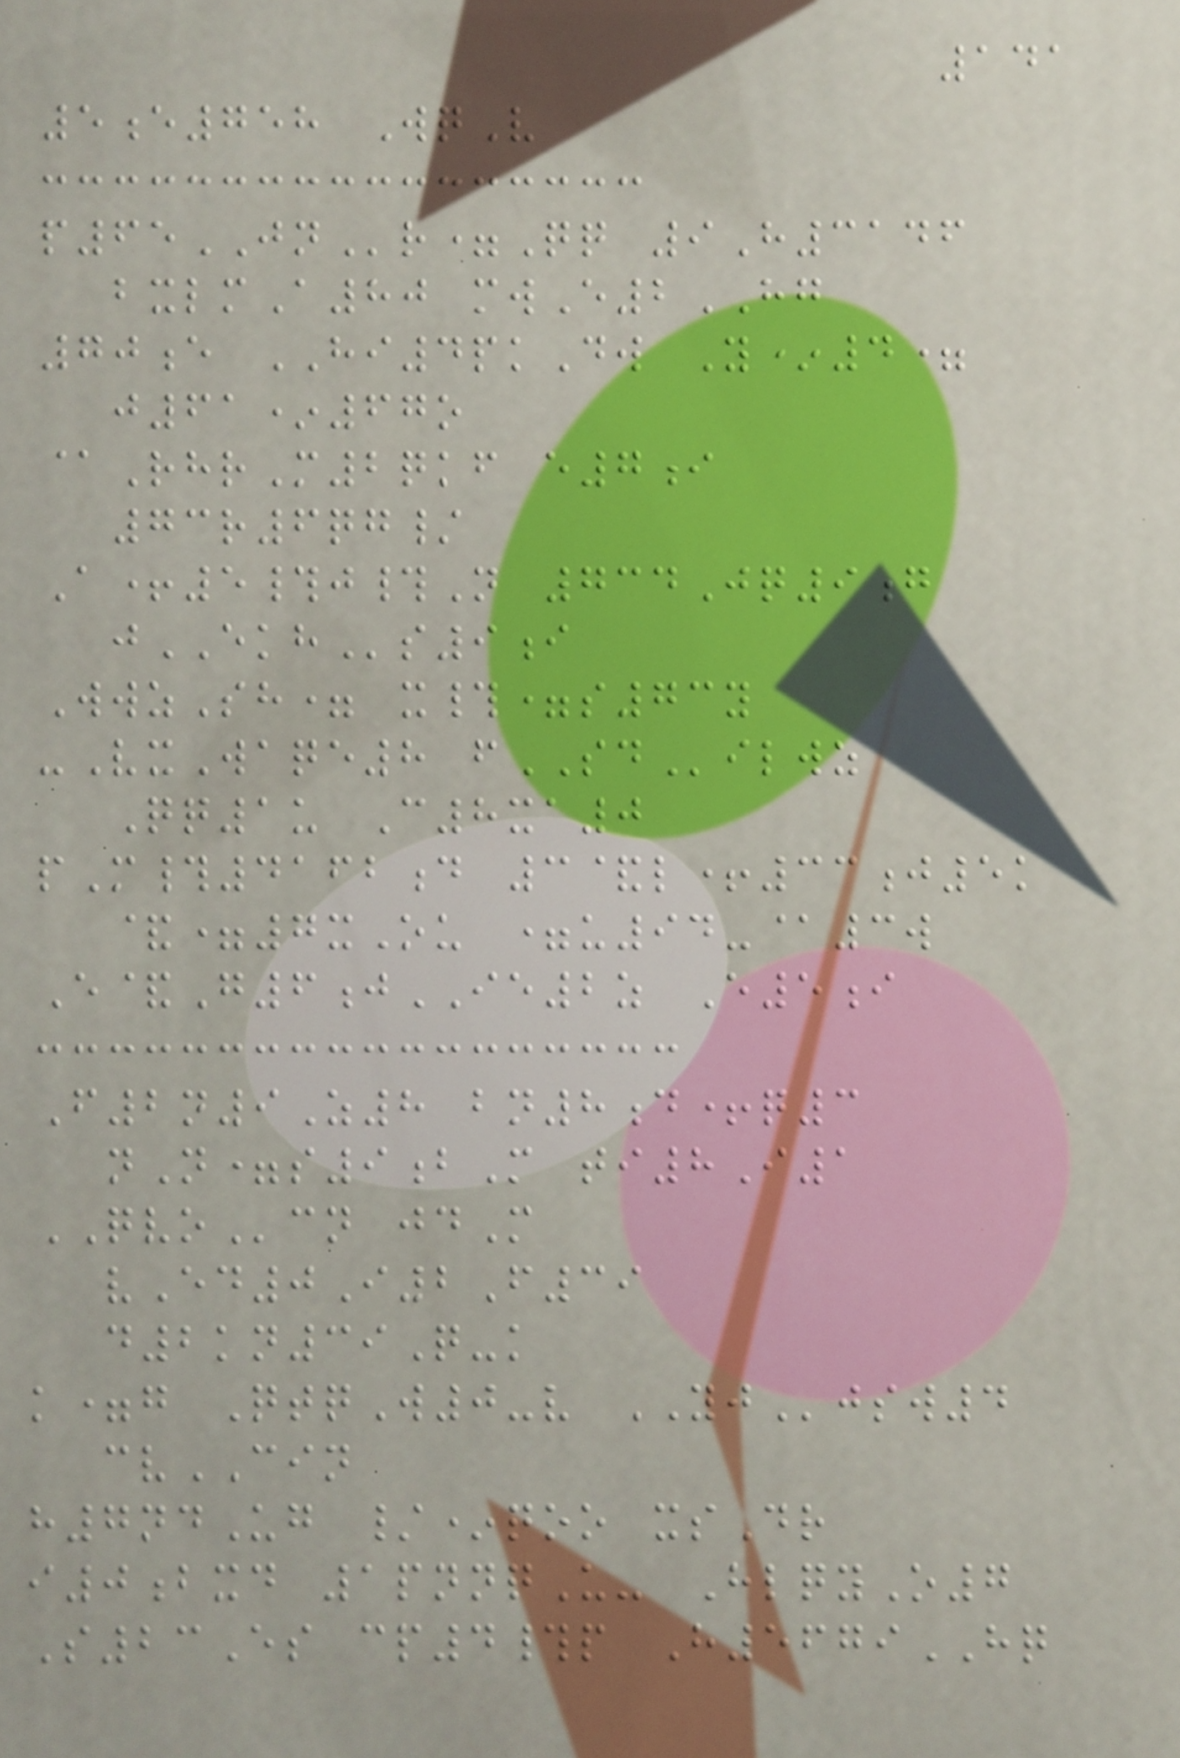141
5e758 WqV
p65JNr=Qq 9H3146
bxlmA80 mwE2HG
70e HI4pkDw Y*4=
j61*67o
@RhrM2qkf e7i
73r6qg/
A+5#j#N 734Jq9g
jEKHs9i
WwzSh= x#=s73y
-VxWaqe8 fSDilwz
Qq1u C8xa0
pM#4162d 3&l+33j5k
&=7xOu =u94-@3w
E&G6jIE2z E5i
F2n9Z8 bn8d+q3
nN=s9bM ti8I1
QVOcn jdM
vEd0I2F39
d2kn39Q-k
k=g QtqW0-v YJjsw4
cvCIN
h7ndUg /*qoo xsDr
i0bxd 1pnnqU- HlqyO7
S23Es cp4#p H5679HQ
